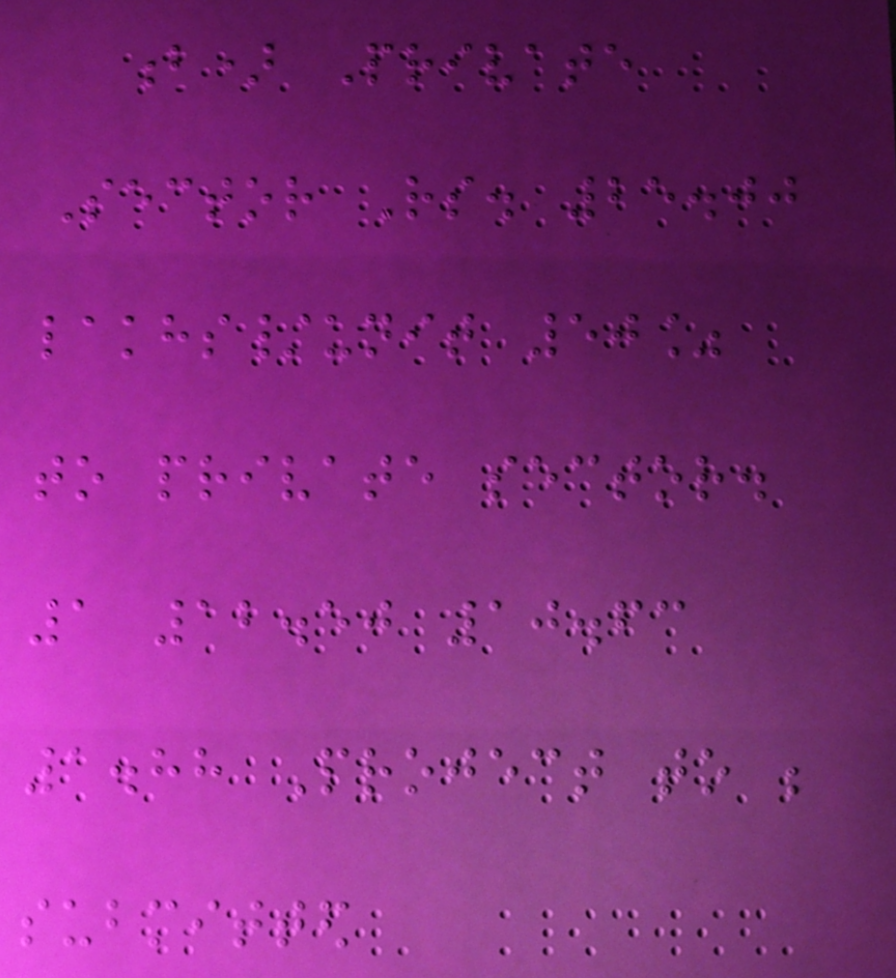b) Private
Sector Rs. 25.00
lakhs/unit 50%
to private sector.
1 12.50 10.63
1.88 Project to be
submitted
